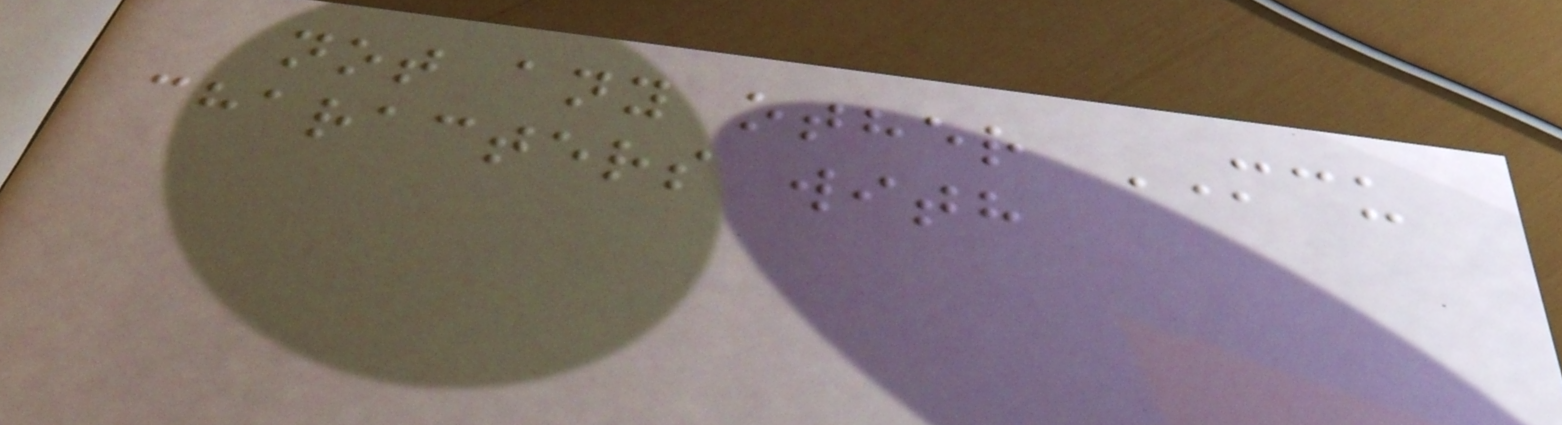not any other MCU
characters with
